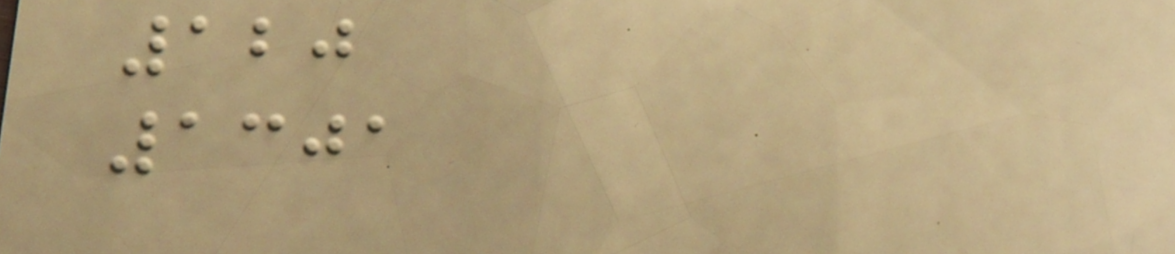120
1301
